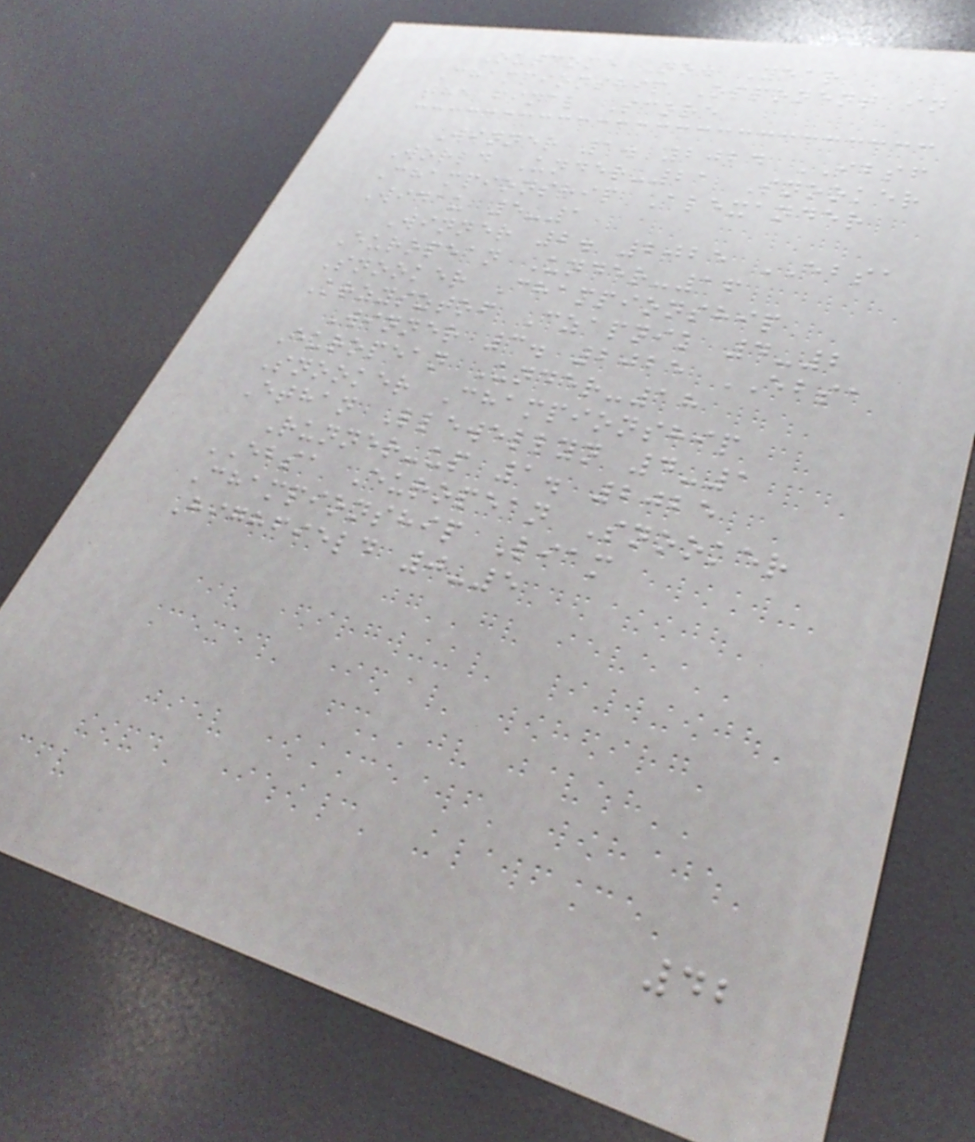Outcome No. Year
Championship Opponent in
the final Score
Winner 1. 2024 IBSF
World Under-21 Snooker
Championship Alexander
Widau 5-1
Winner 2. 2025 EBSA
European Under-16
Snooker Championship
Krzysztof Czapnik 4-2
Winner 3. 2025 EBSA
European Under-18
Snooker Championship
Ethan Llewellyn 4-1
Runner-up 1. 2025
EBSA European Snooker
Championship Liam
Highfield 0-5
42
